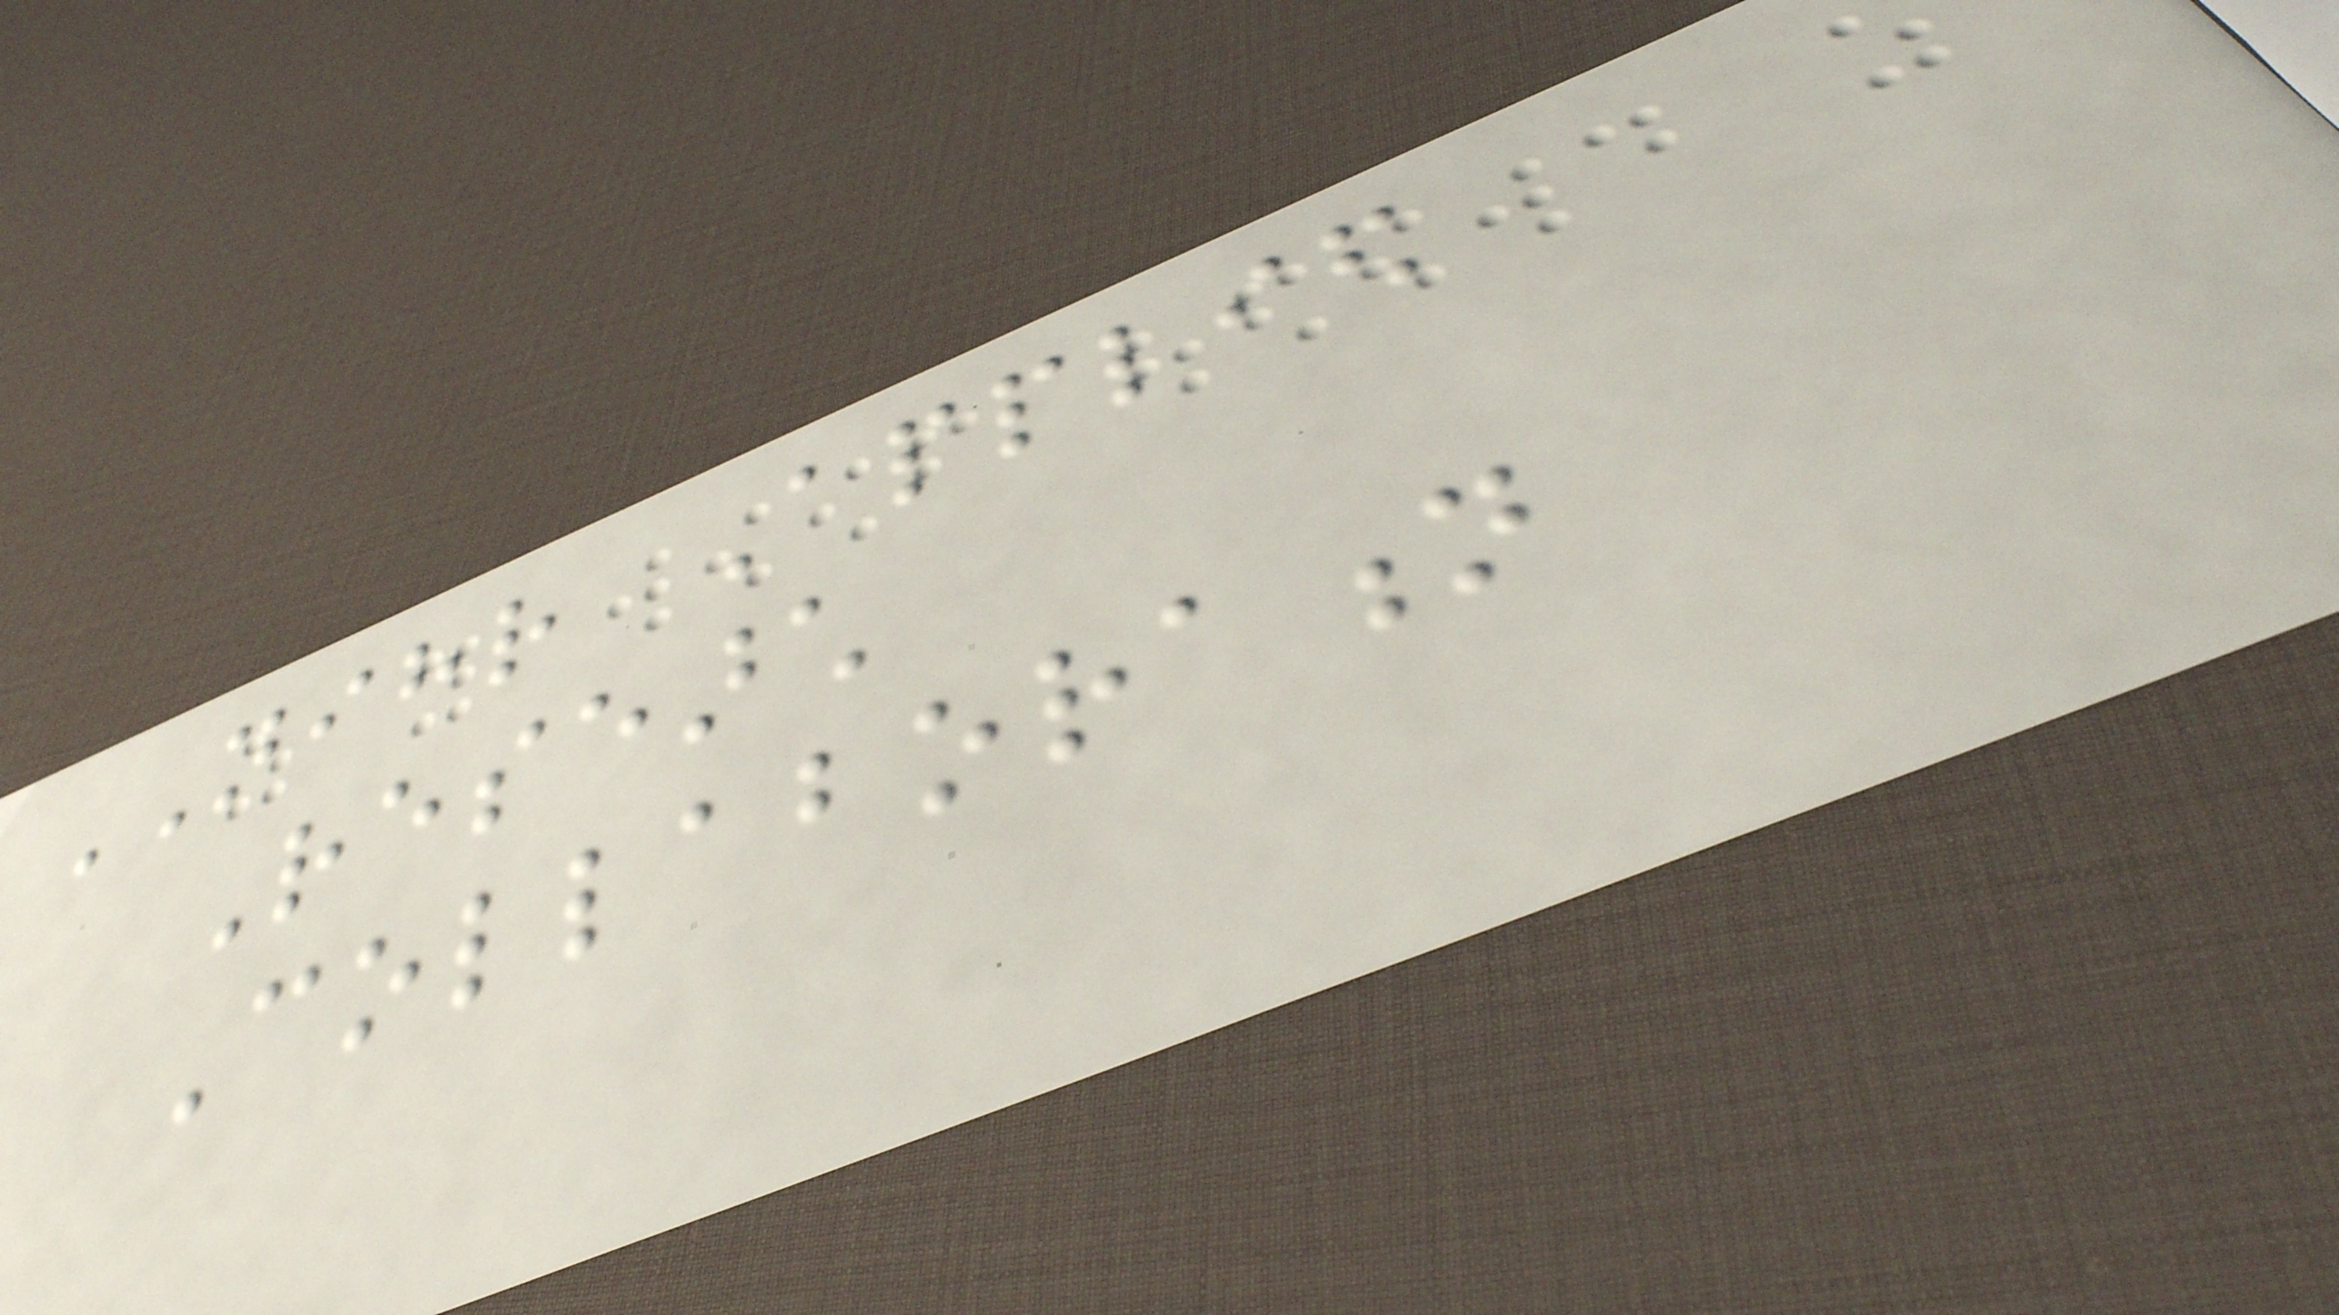NIHR Applied
Research
Collaboration
